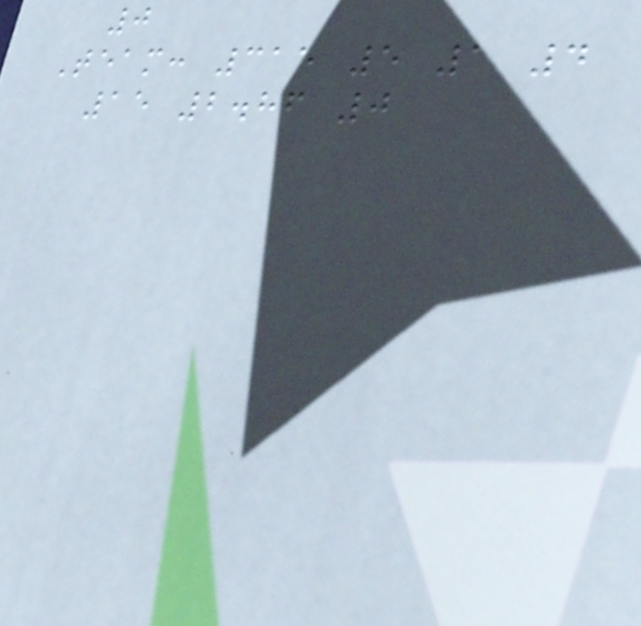0
Team: 315 5 1 4
15 2.86 0
